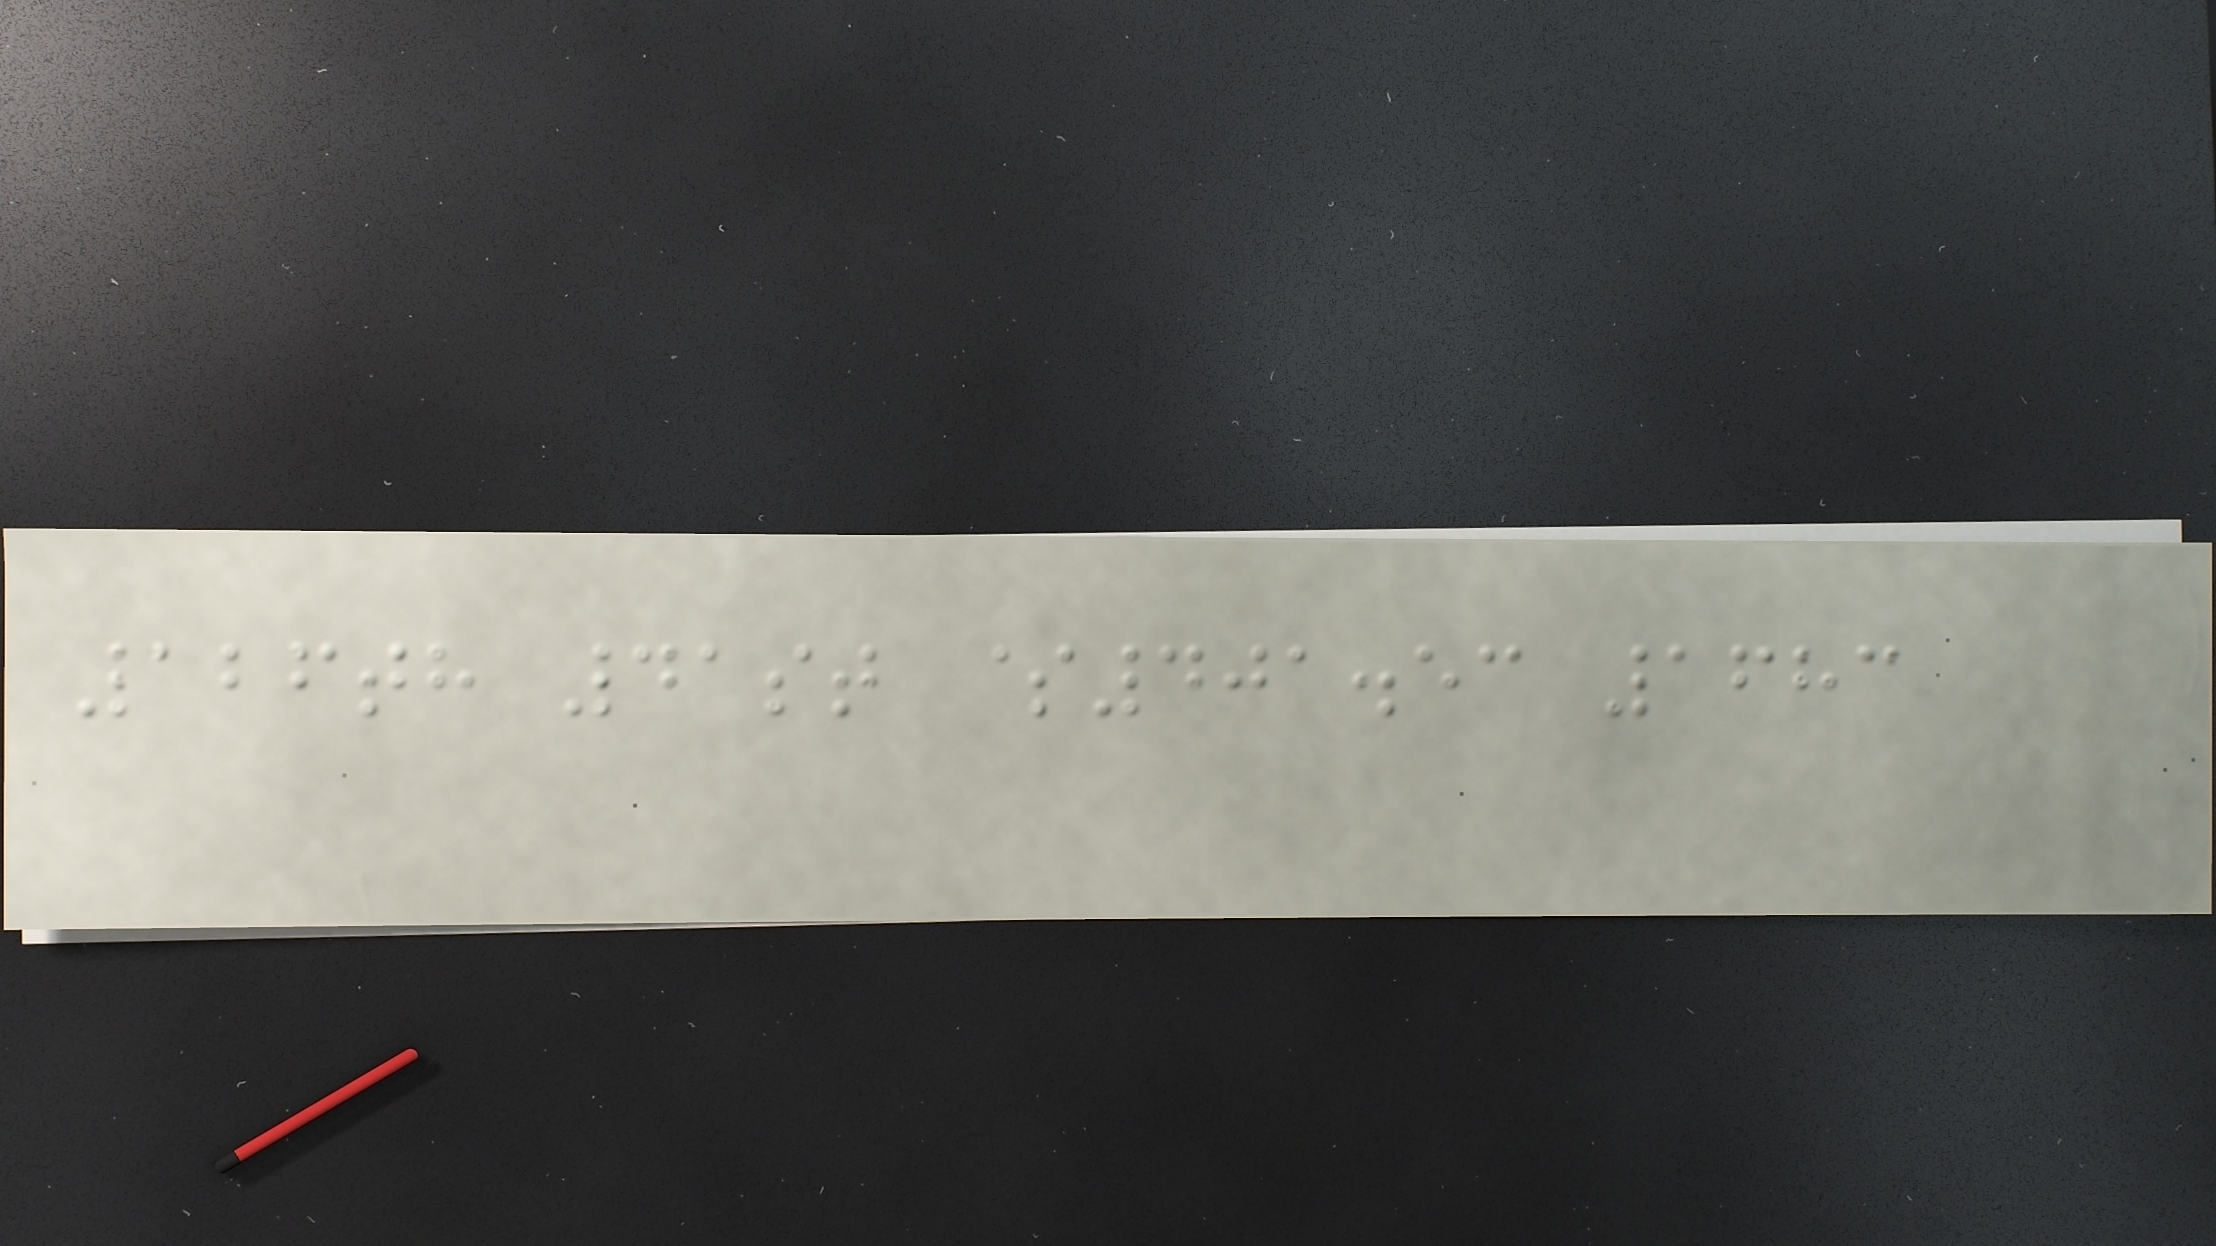126th 41st $401.53 1683
